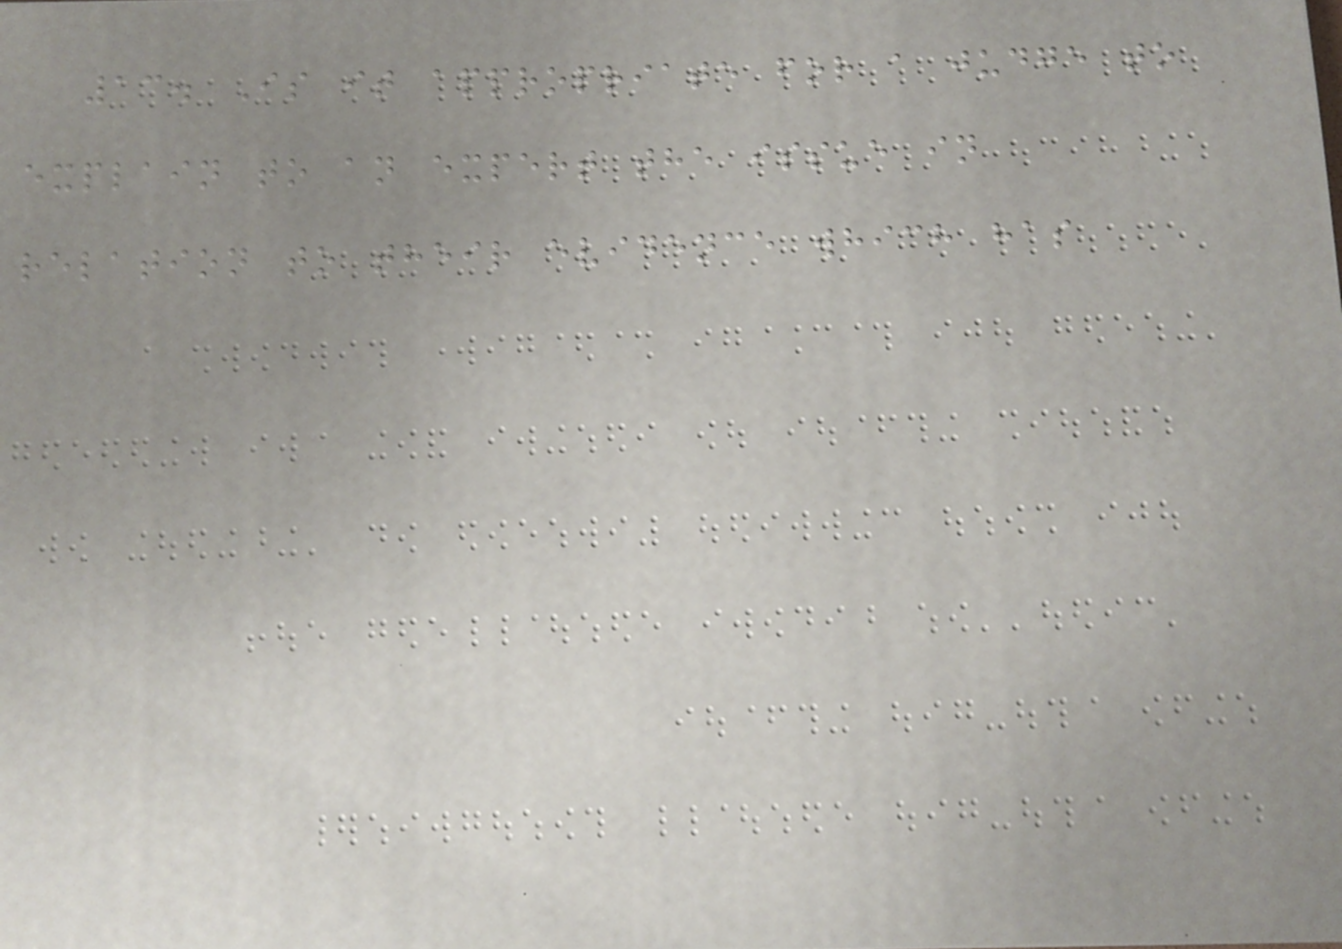13. Is it appropriate for a judge to
explain to an expert the issue in
relation to their evidence which has
